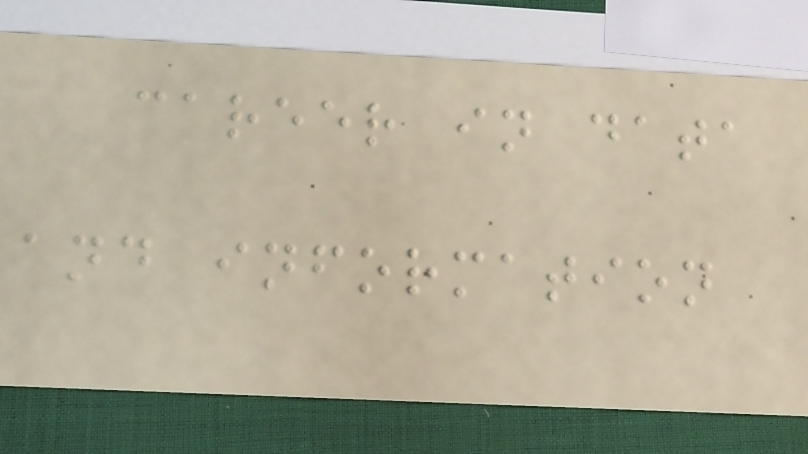career in data
and information
